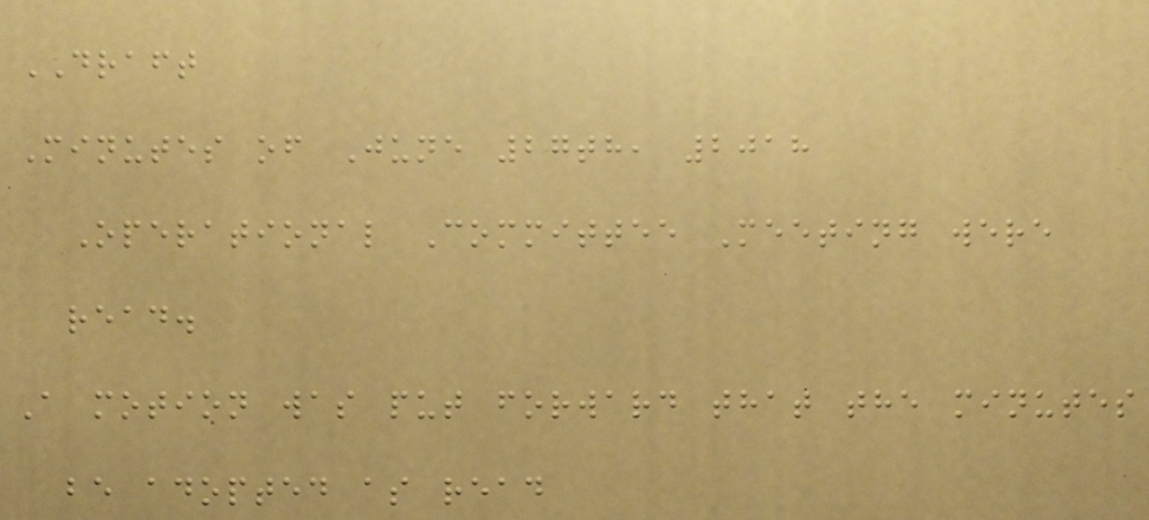DRAFT
Minutes of June 27th, 2018
Operational Committee Meeting were
read.
A motion was put forward that the minutes
be adopted as read
